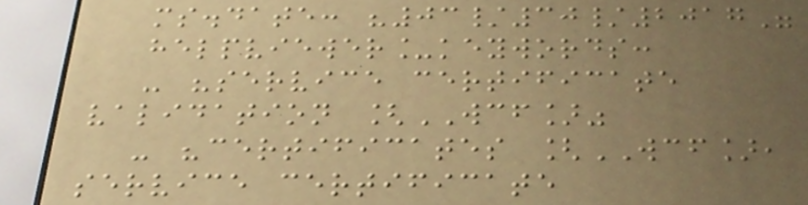ms.date: "03/30/2017"
helpviewer_keywords:
- "service certificate
validation [WCF]"
- "certificates [WCF],
service certificate
